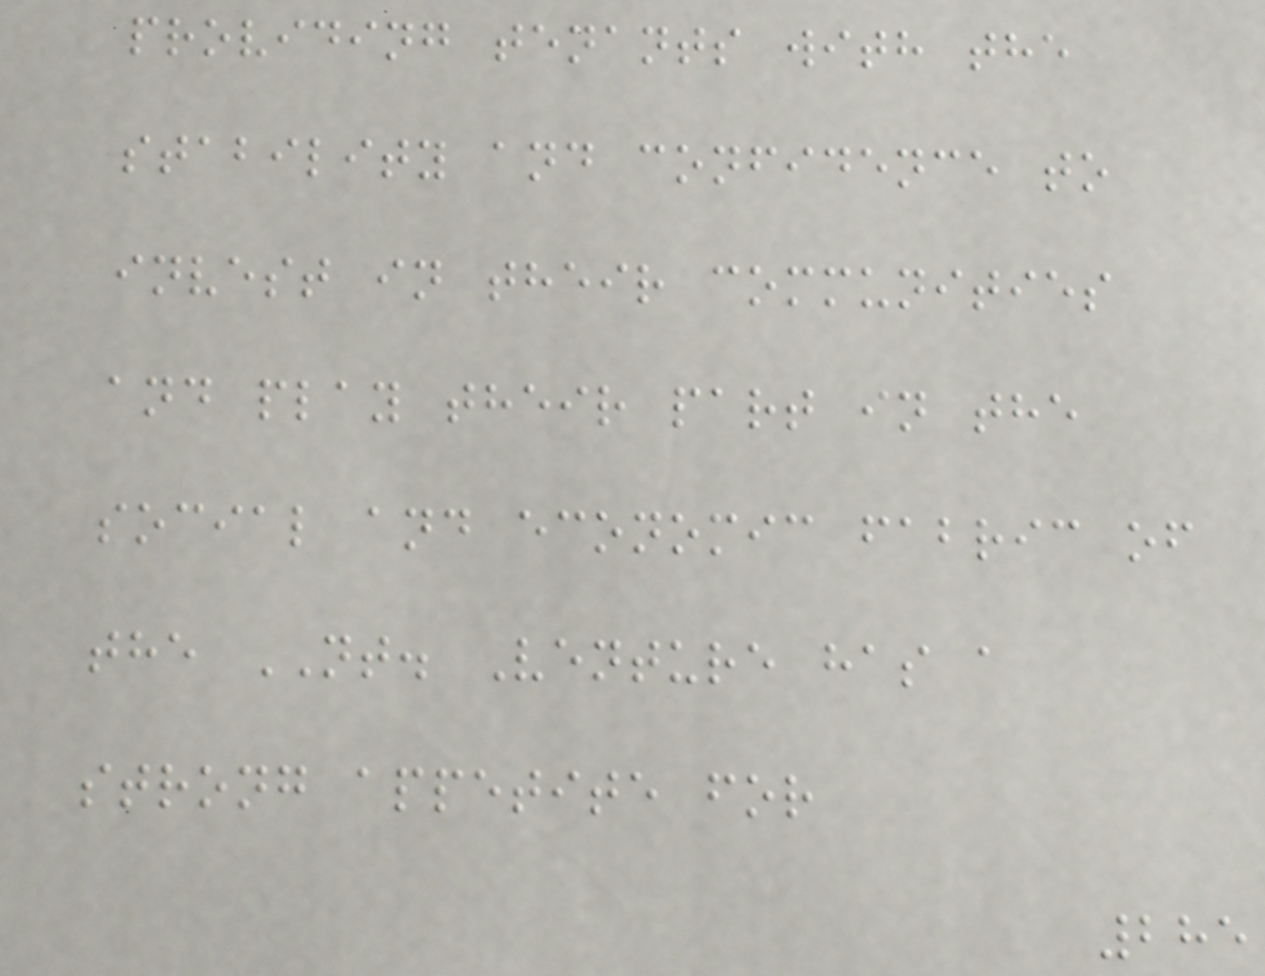providing tenants with the
stability and confidence to
invest in their communities
and play their part in the
social and economic fabric of
the NT. Venture has a
strong appetite for
285
